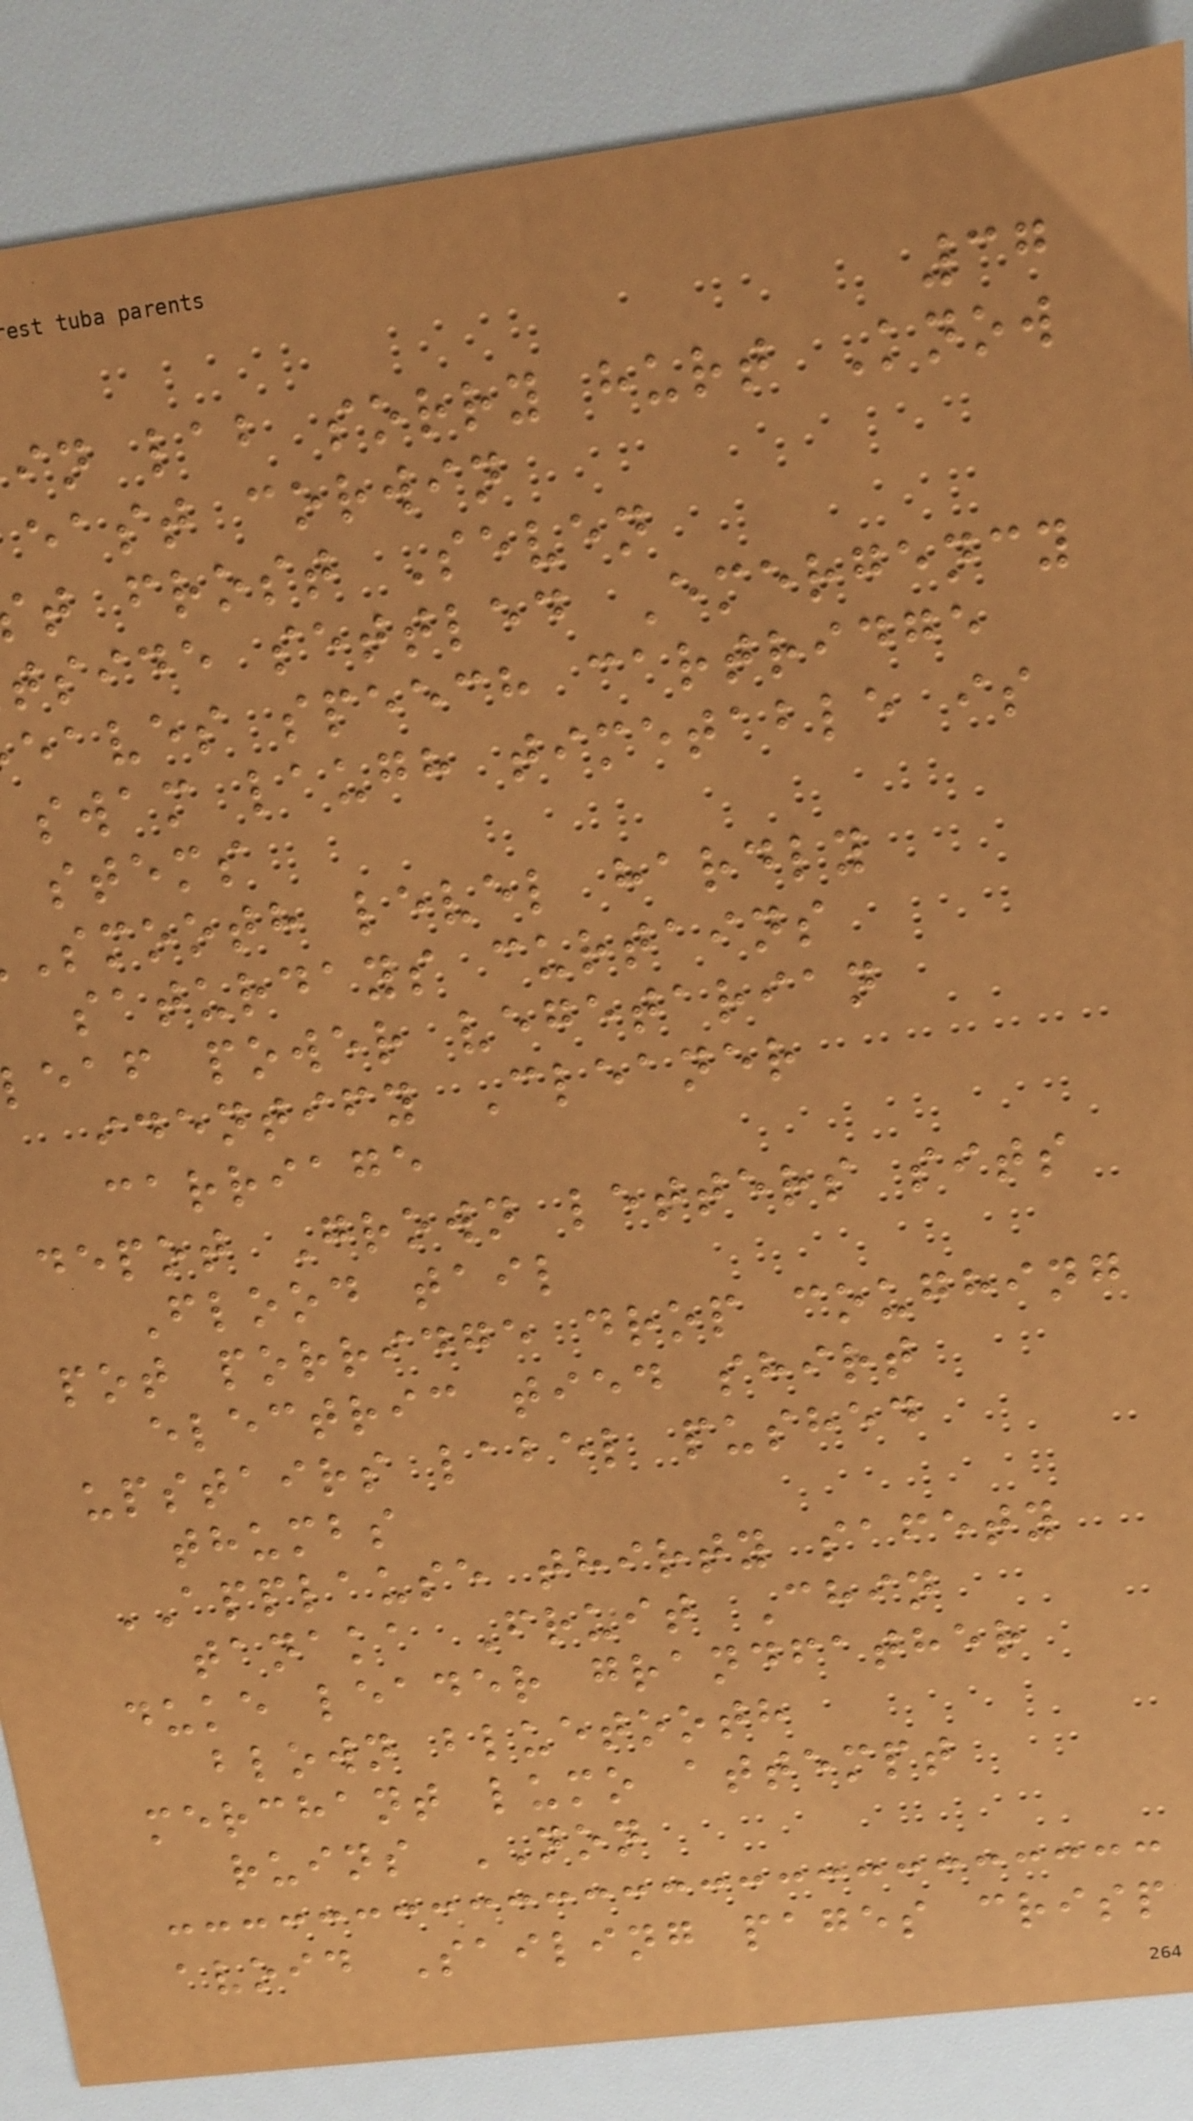37
in lab sorry hurt Know
east corwin
t frost Seven
tside settled Emergency
eaves speech cartridge
swam laugh timetable is
stems
smooth level hardly
saturdays curtains
eaf power vegetarian
identify Cleaner
carriage
depot Grown letters sits
Flood tail
pot porridge drop coughing
electric tied shirt
upstairs label pushed
thumbs
APPLAUSE thirty safety
tanaka Fruit Chin
duke leader grandfather
blown bluetooth
merchant lumo attempt
ruins NON
avoid Sailing pages crisp
